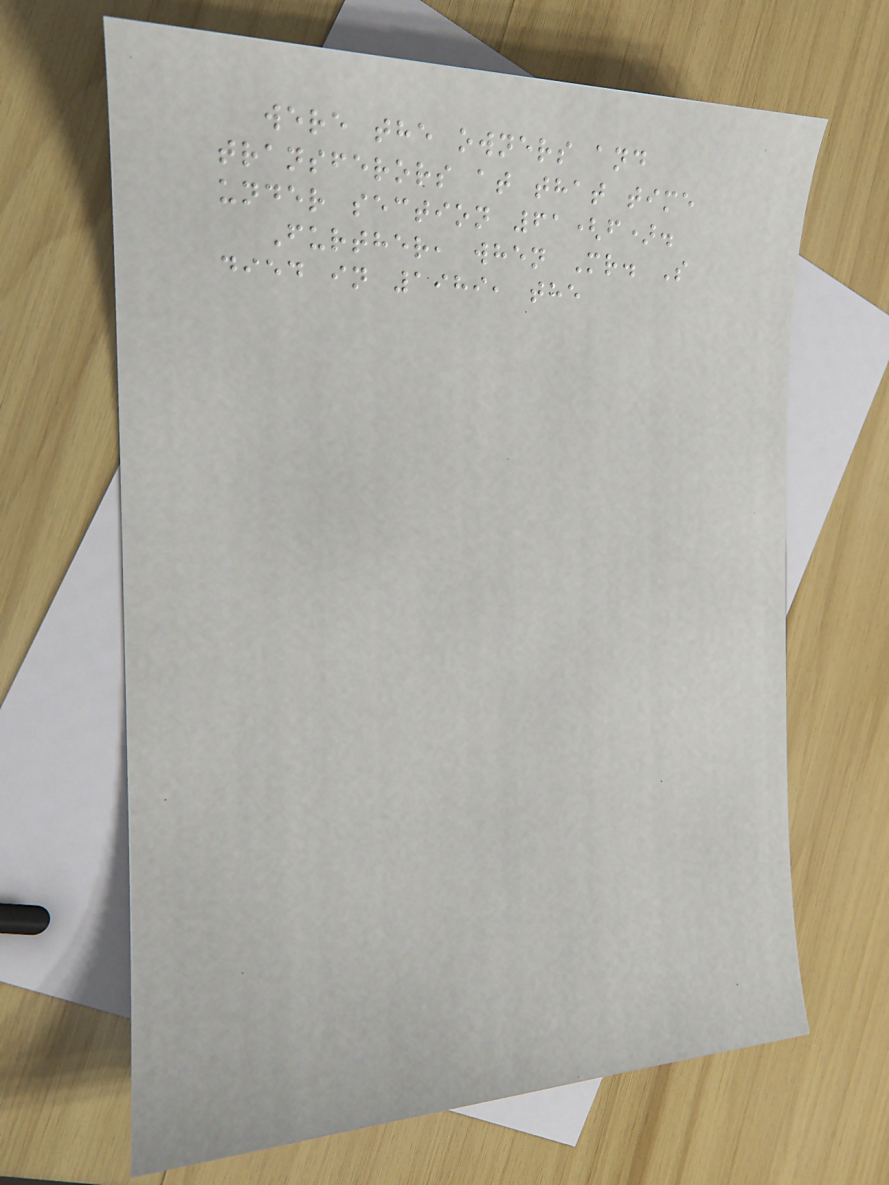were the owners and
transferors at that time
under section 61(f).
Further, when Mr. S
died in 1989, the
